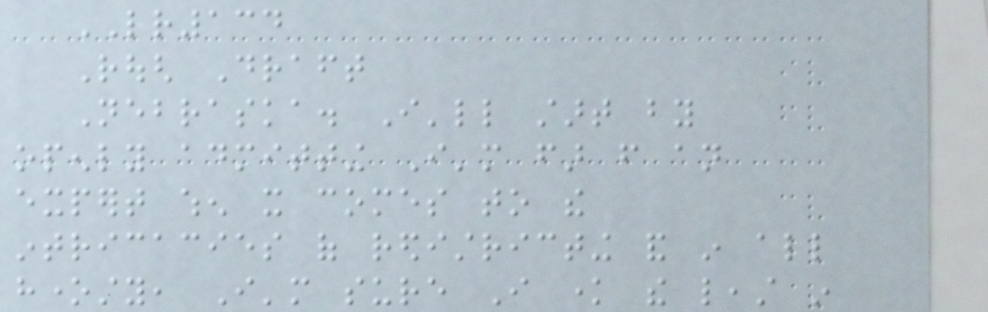LR134
Rough Draft
Nebraska. I'll start by
openly admitting I'm far from an
expert when it comes to the
intricacies of redistricting and in all
honesty, I'm sure I know the least in
